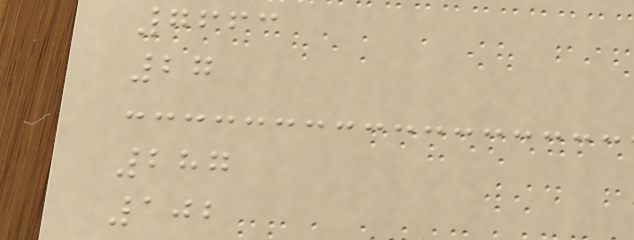7663
27
287
102
